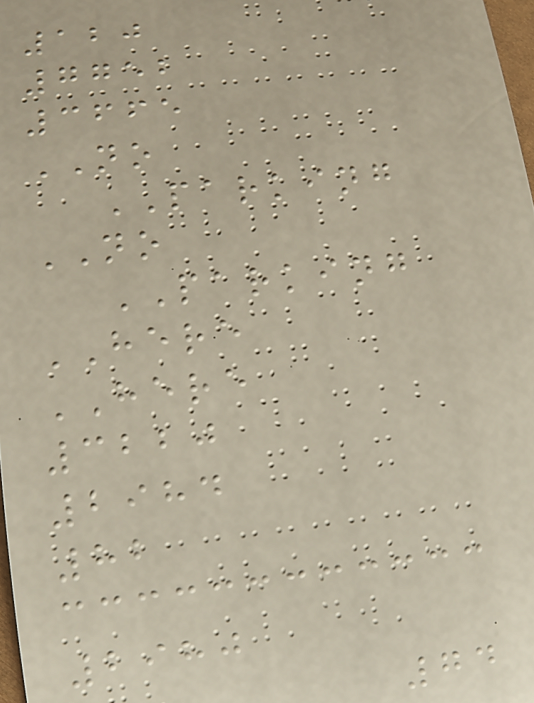120
7752
3665
NO
PARKING
NO
PARKING
HERE
HERE
3220
2984
82
2980
74
